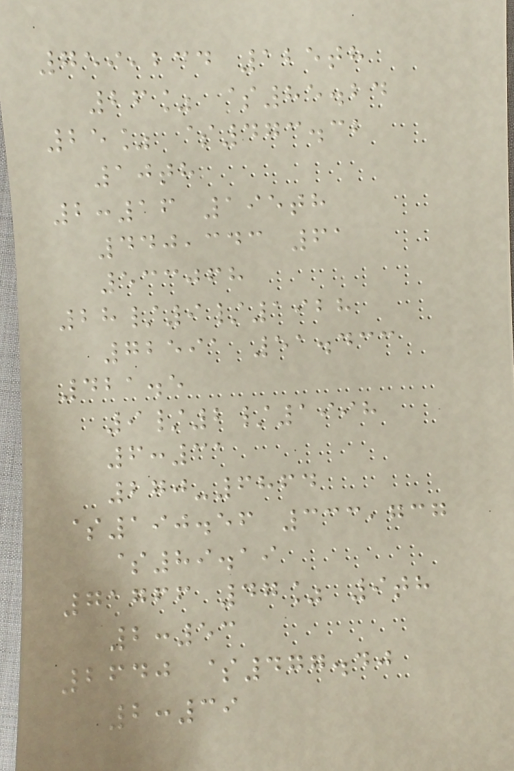759,234 125th
26% $85.24
25% $473.32
10th
2:16 195th
440,343 61
533068
28/9/1928
72591 51.433
421.5
9/2/1998
6:31
270-6864
$190.56 333,737
$89.19
71766 47% 9th
2:53
2640 $477.40
2:39
